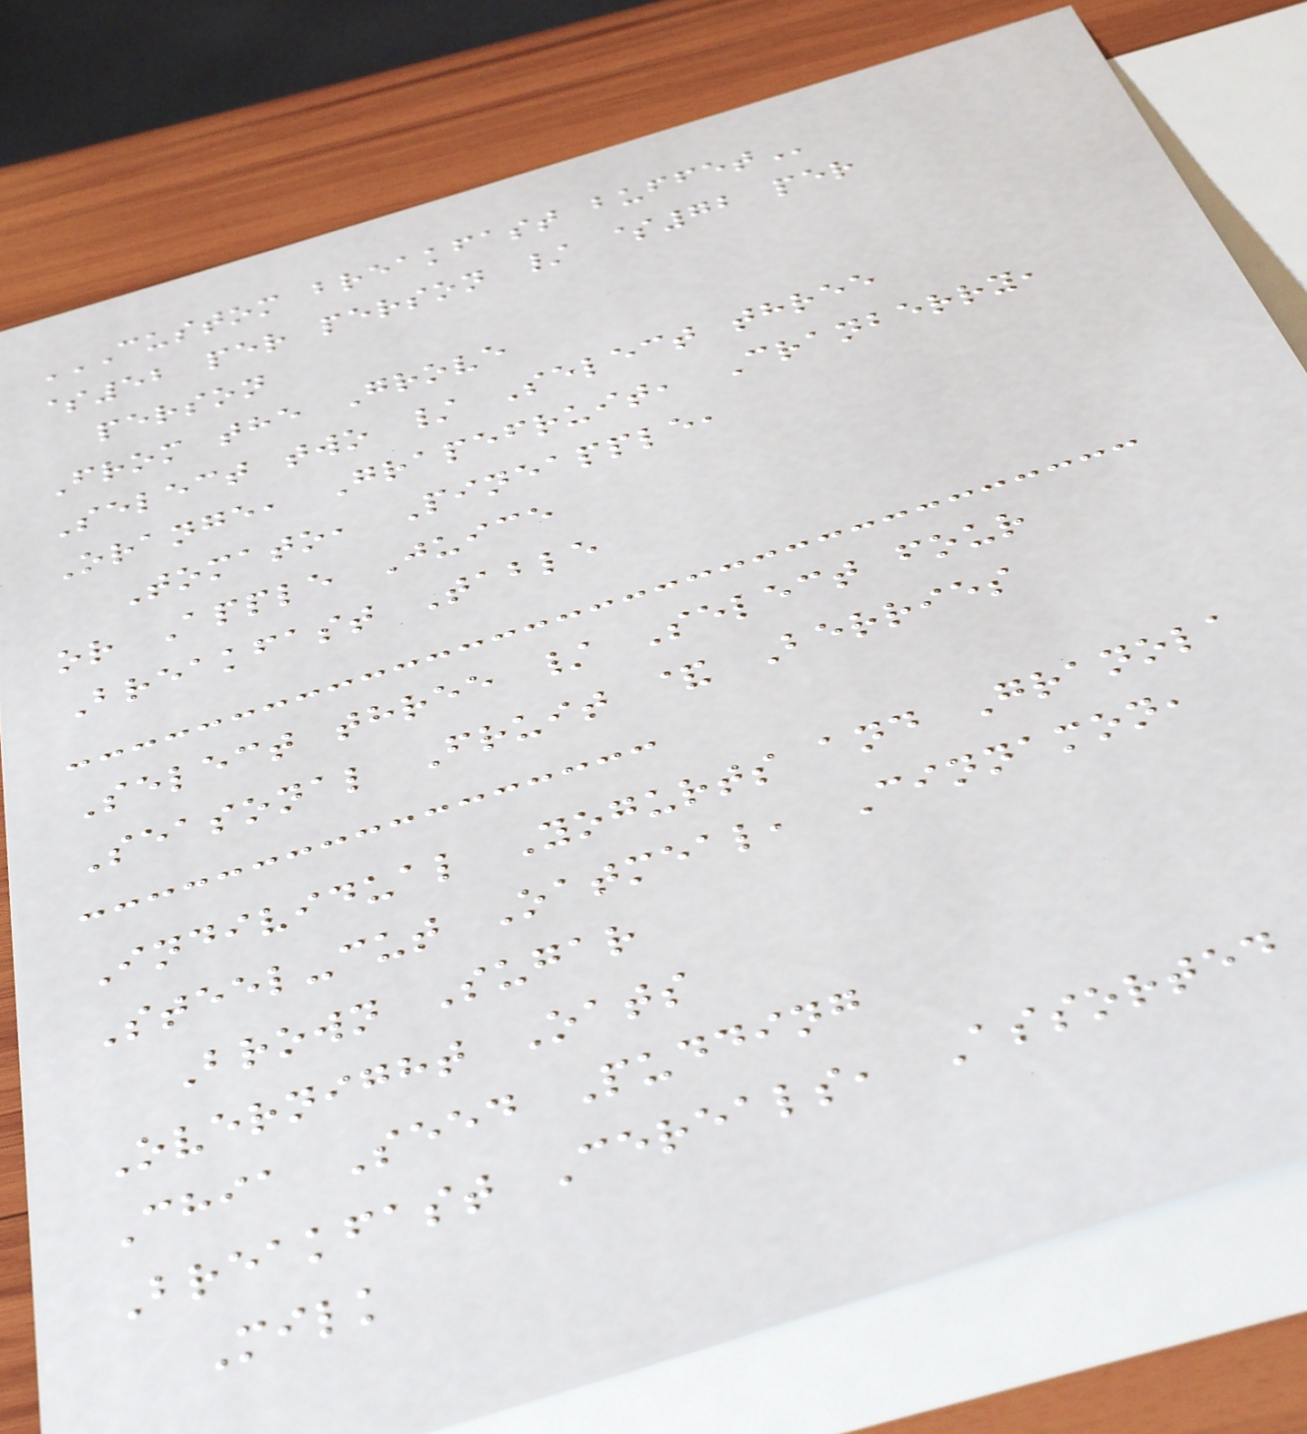CUSTOM BREAKFAST BUFFET
$52 per person / $72 per
person
From the Grove
Select two / Select three
Orange, Grapefruit, Cranberry,
Tomato, Pineapple,
or Apple Juice
Breakfast Table
Select three / Select four
Seasonal Fruit & Berries
Individual Yogurts and Granola
Steel-cut Oatmeal, Cinnamon,
Brown Sugar
Overnight Oats
Chia Seed Pudding
Breakfast Cereals, Assorted
Milk
